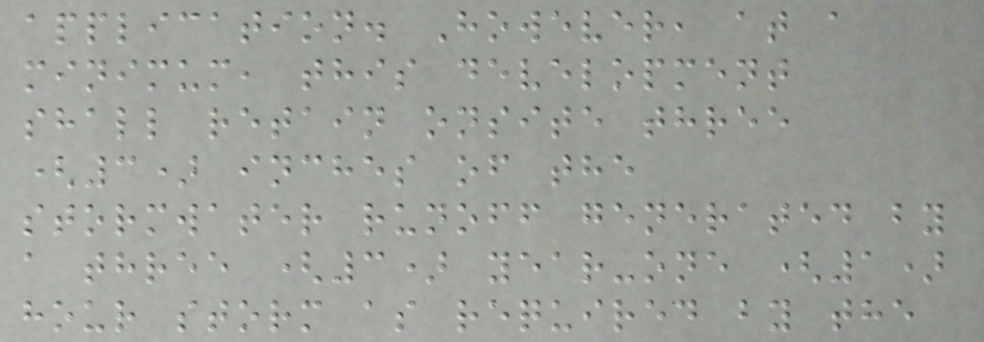application. However, at a
minimum, this development
shall retain onsite three
(3) inches of the
stormwater runoff generated by
a three (3) year-one (1)
hour storm as required by the
